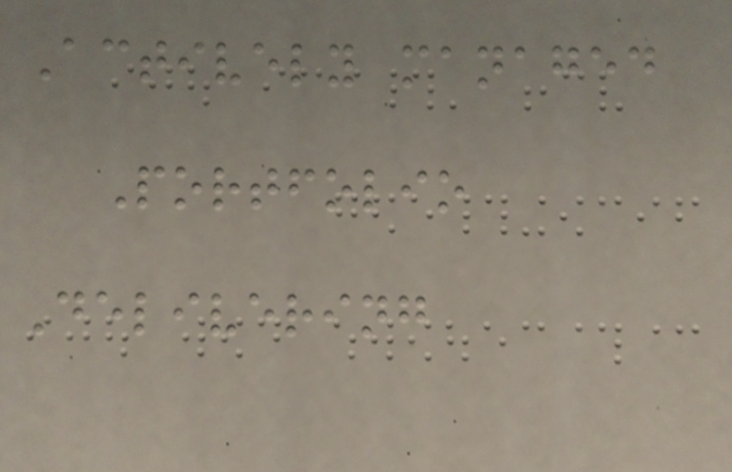Actively managed
Portfolio
Delivering
